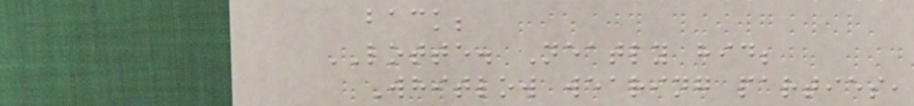back;
LOTTE. Neatly hid;
Whitlow wearing parties,
